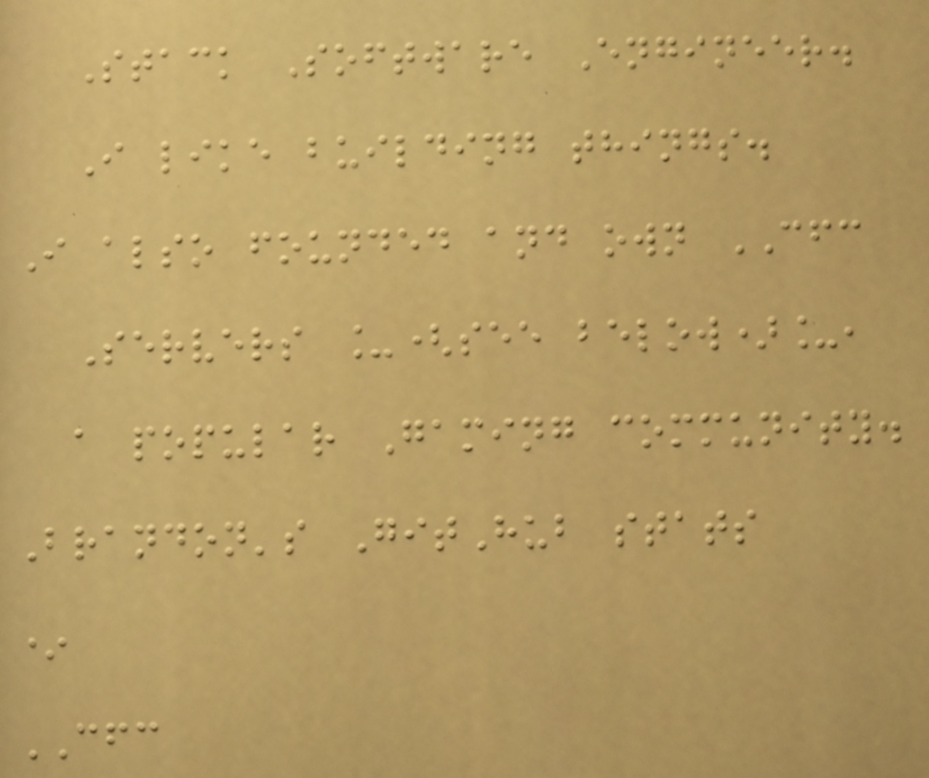Stack Software Engineer.
I like building things.
I also founded and own CFC
Servers _(see below)_,
a popular Gaming community.
Brandon's GitHub stats
*
CFC
